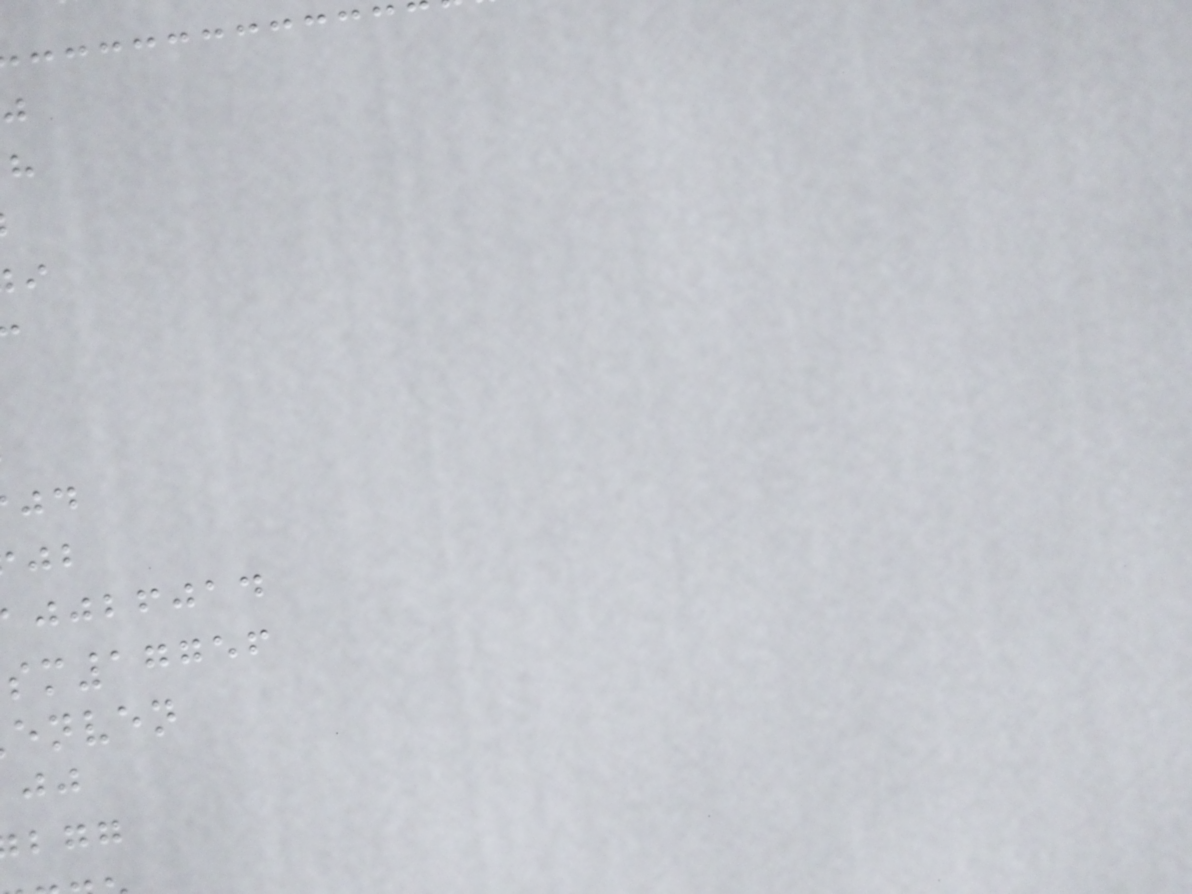jjbfjad
sm17756
enven
